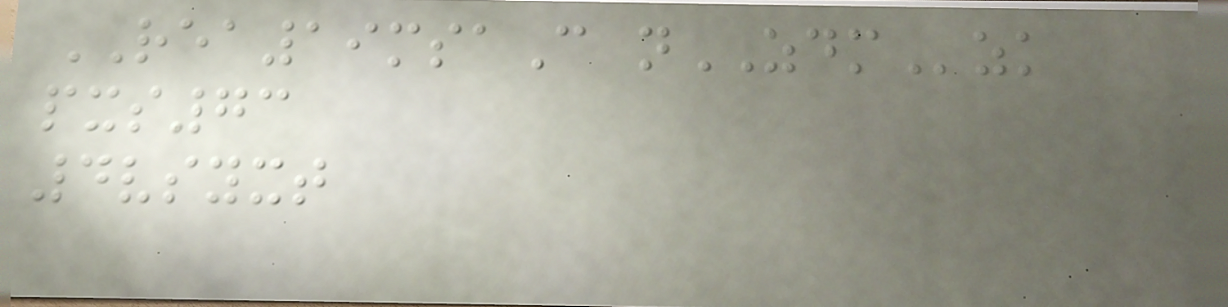REA19msaC nZDMzk
pxs73
4vsyxt
